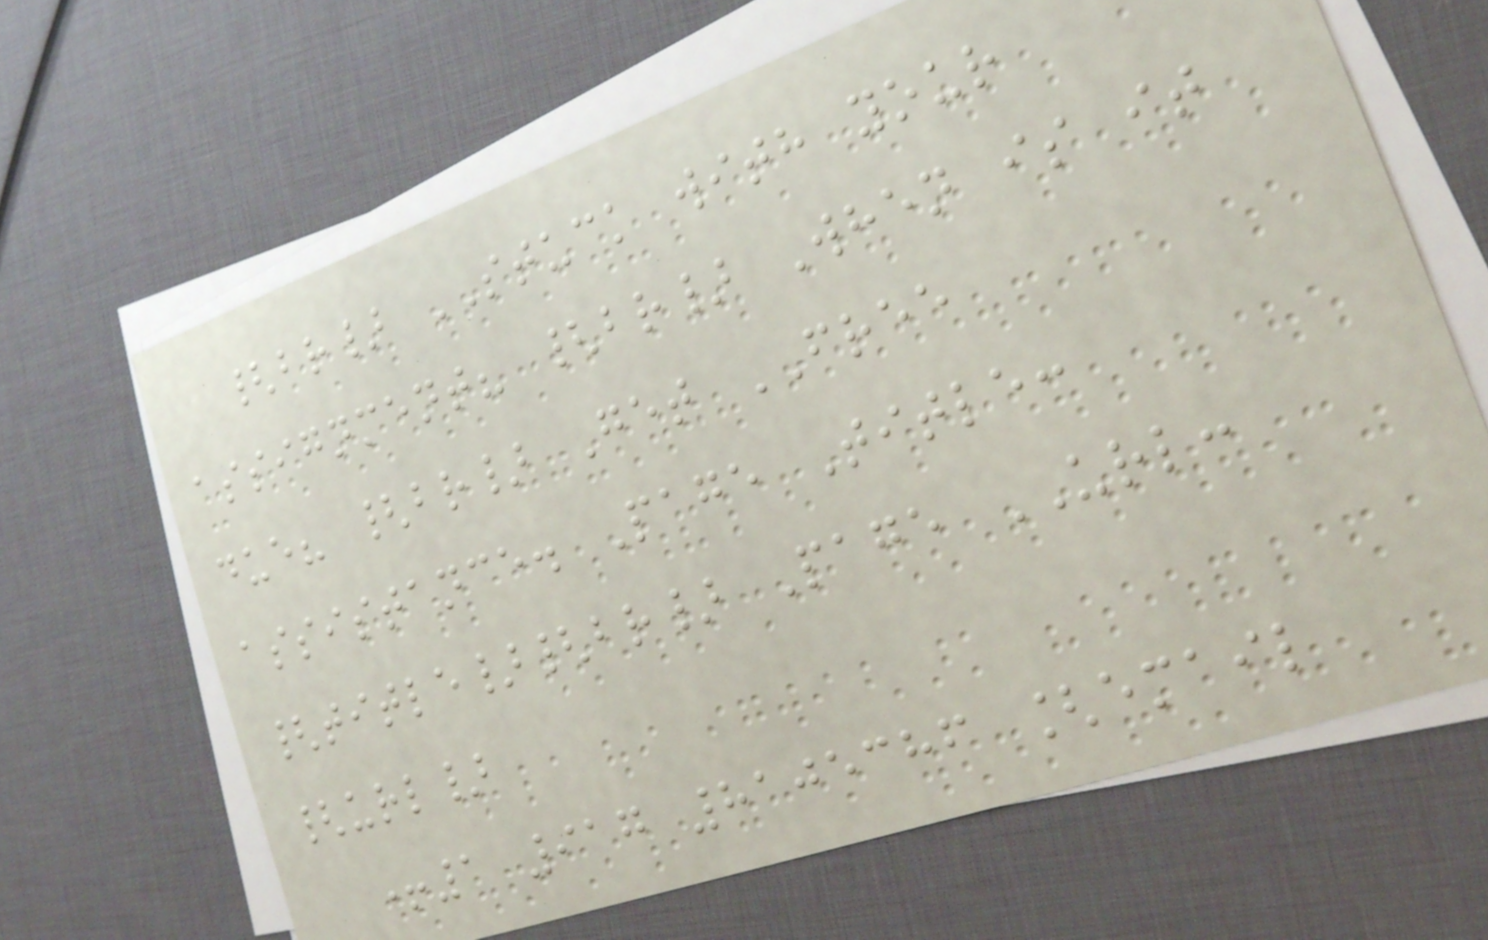{br} STUCK with your
assignment? {br} When is it
due? {br} Get FREE
assistance. Page Title:
{title}{br} Page URL:
{url}
+1 917 8105386 [email
